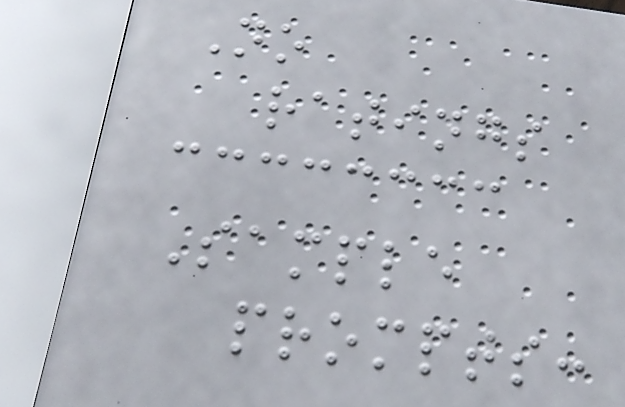No
ratings
Sample
prompts:
